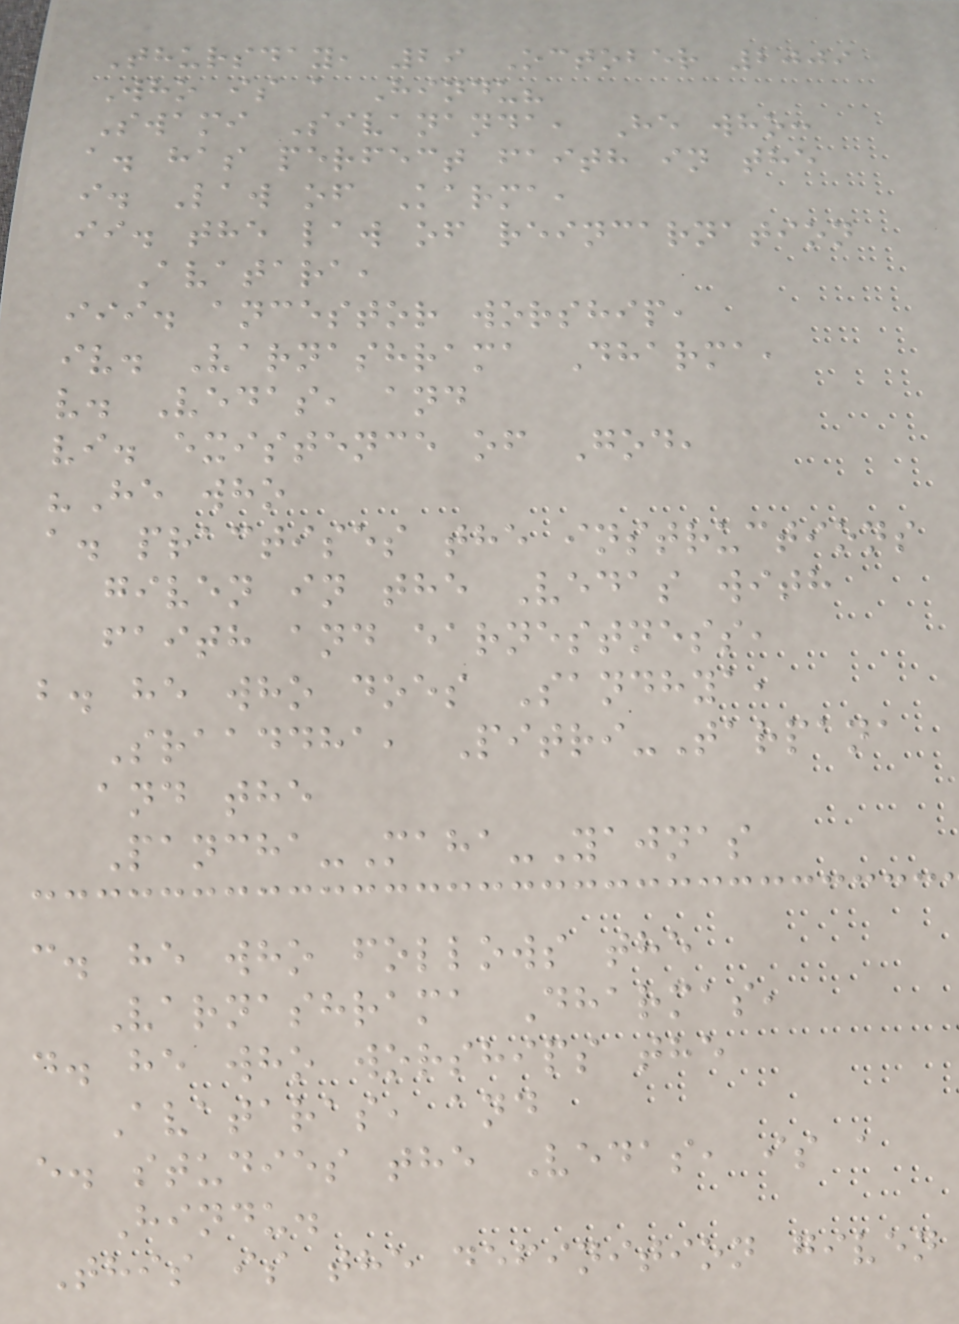Thursday, 29 October 2009
Who is a Hindu?
Swami Sivananda, He who:
a. has perfect faith in the
i. Law of Karma,
ii. the law of reincarnation
Avatara,
iii. ancestor worship,
iv. Varnashrama Dharma,
v. Vedas, and
vi. existence of God,
"He who
a. practises the instructions
given in the Vedas with
faith and earnestness,
b. he who does Sandhya,
Sraaddha, Pitri-Tarpana
and the
Pancha-Maha-Yajnas
c. he who follows the
Varnashrama Dharmas,
d. he who worships the
Avataras, and
e. studies the Vedas, is a
Hindu.
This is the definition given
